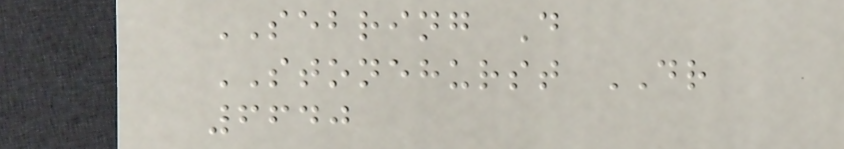SEBRING D
STONEHURST DR
6640
